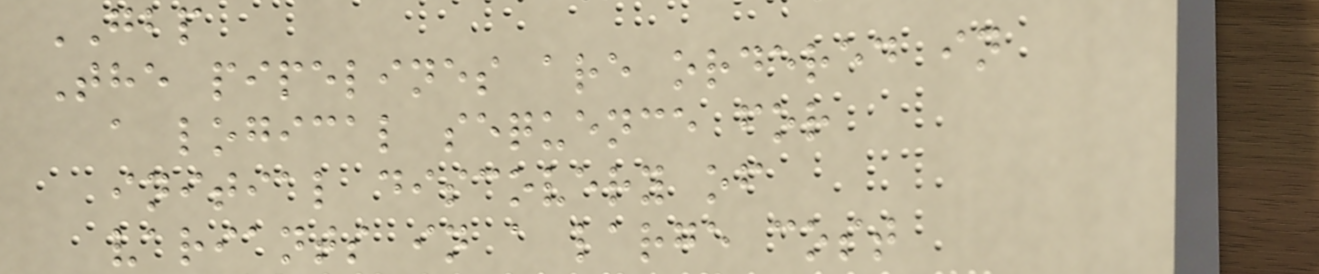GBP
The pipelines are ordered in
a logical sequence for
initial discovery of
variants in a large cost
